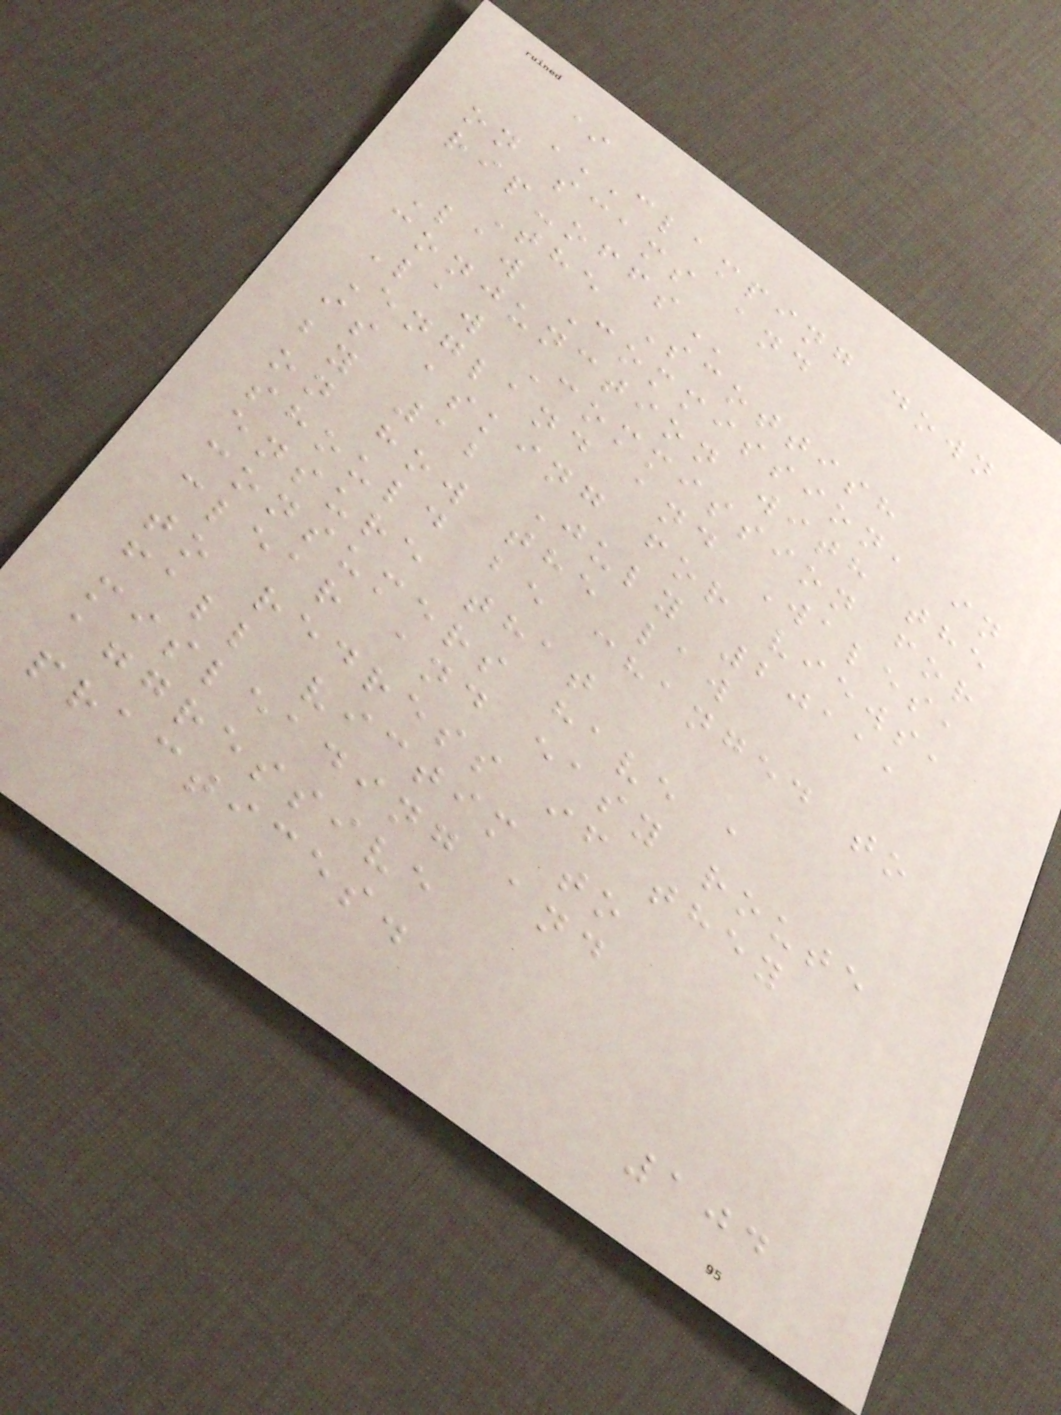*
CLAMPING DOWN
ON SCAMS AND
RIP-OFFS
The Scottish
Law Commission, in
conjunction with the
Law Commission for
England and Wales,
is asking for views,
by 12 July 2011,
on how the law
should be changed to
ensure that
consumers have a
clear and easy route
to redress if they
fall victim to
misleading and
aggressive
practices.
104
